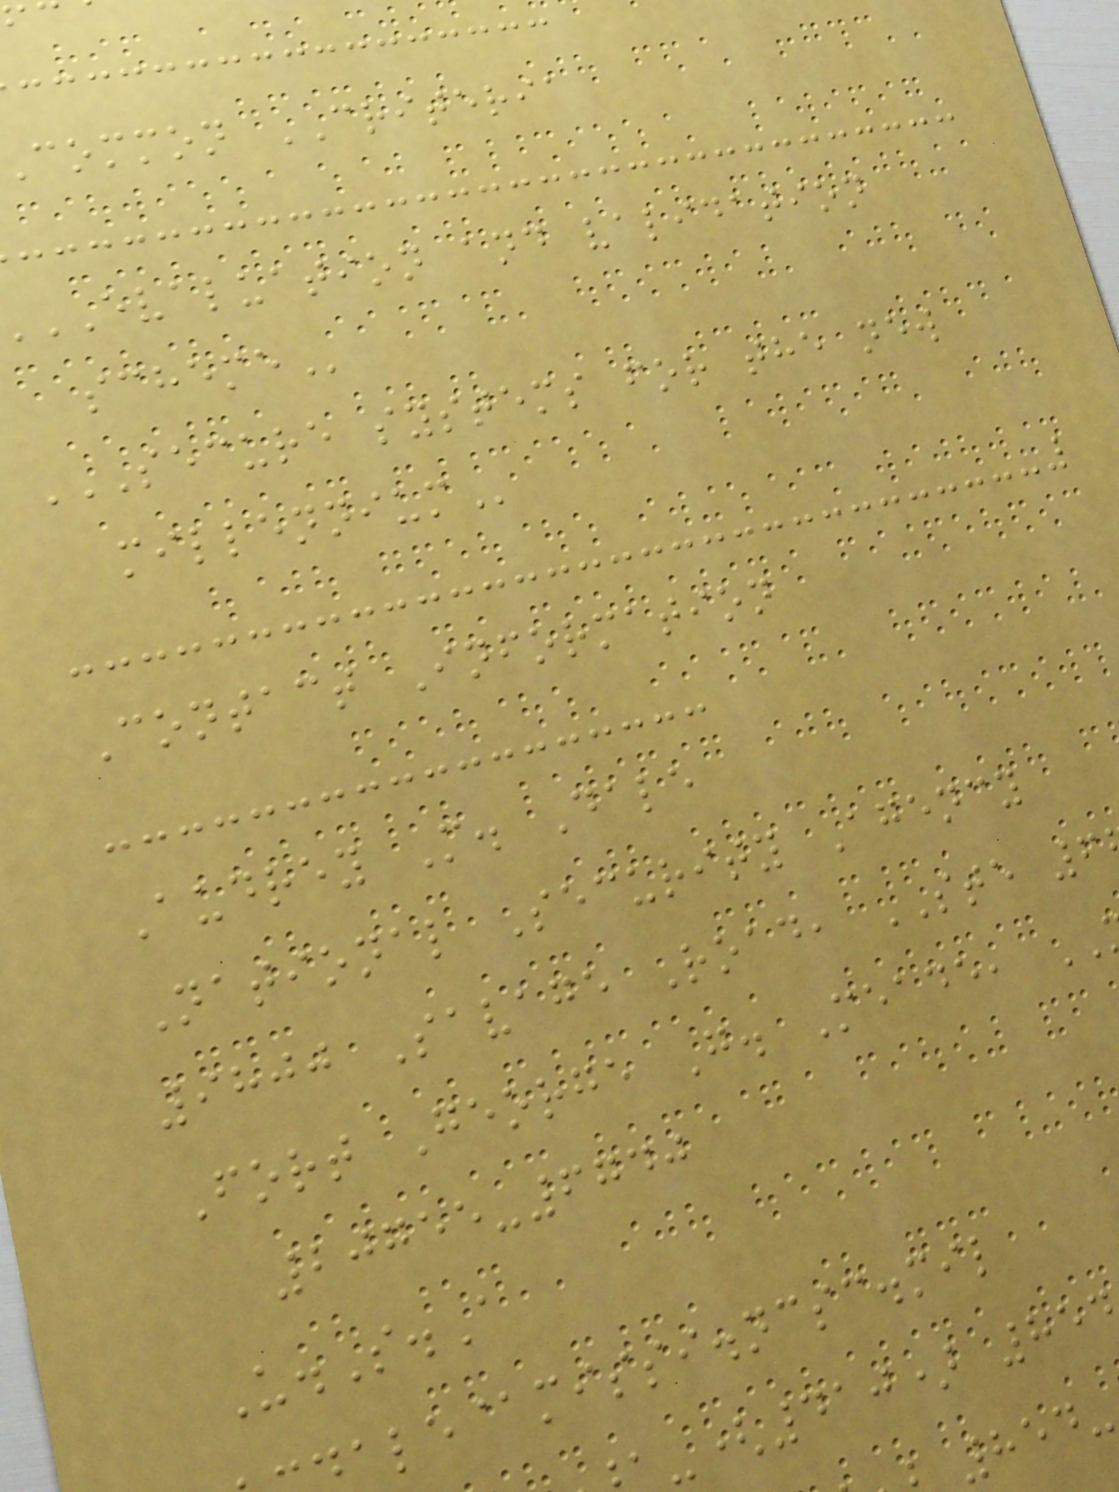common CRITERIA
EVALUATION and validation
SECURE SYSTEMS FOR THE NEW
Contact Information
Audrey M. Dale
National Security Agency
9800 Savage Road, STE 6
Fort George G. Meade,
20755-6740
U.S.A
ale@missi.ncsc.mil
-(410) 854
